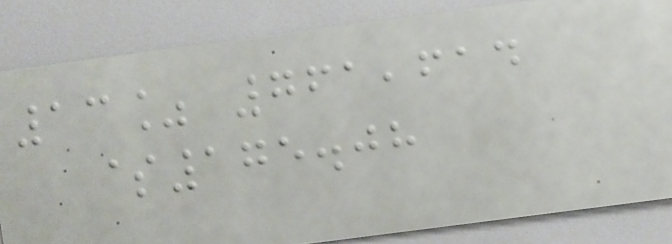13% 761,614
$175.08
